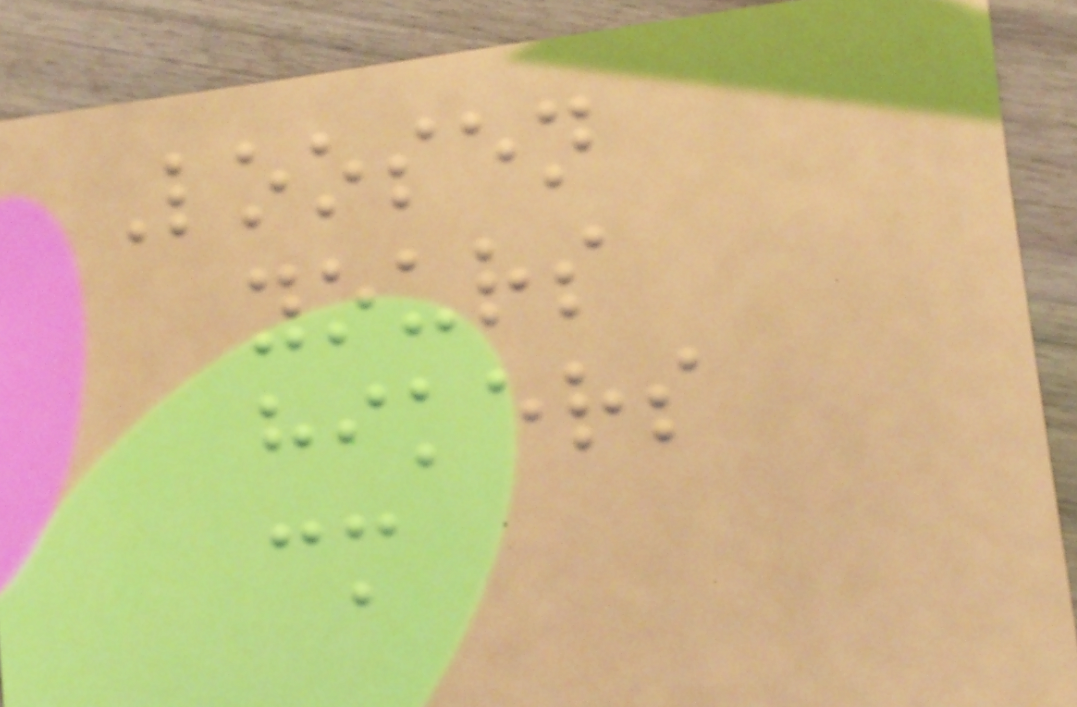Loosen
yours
hikers
cm
